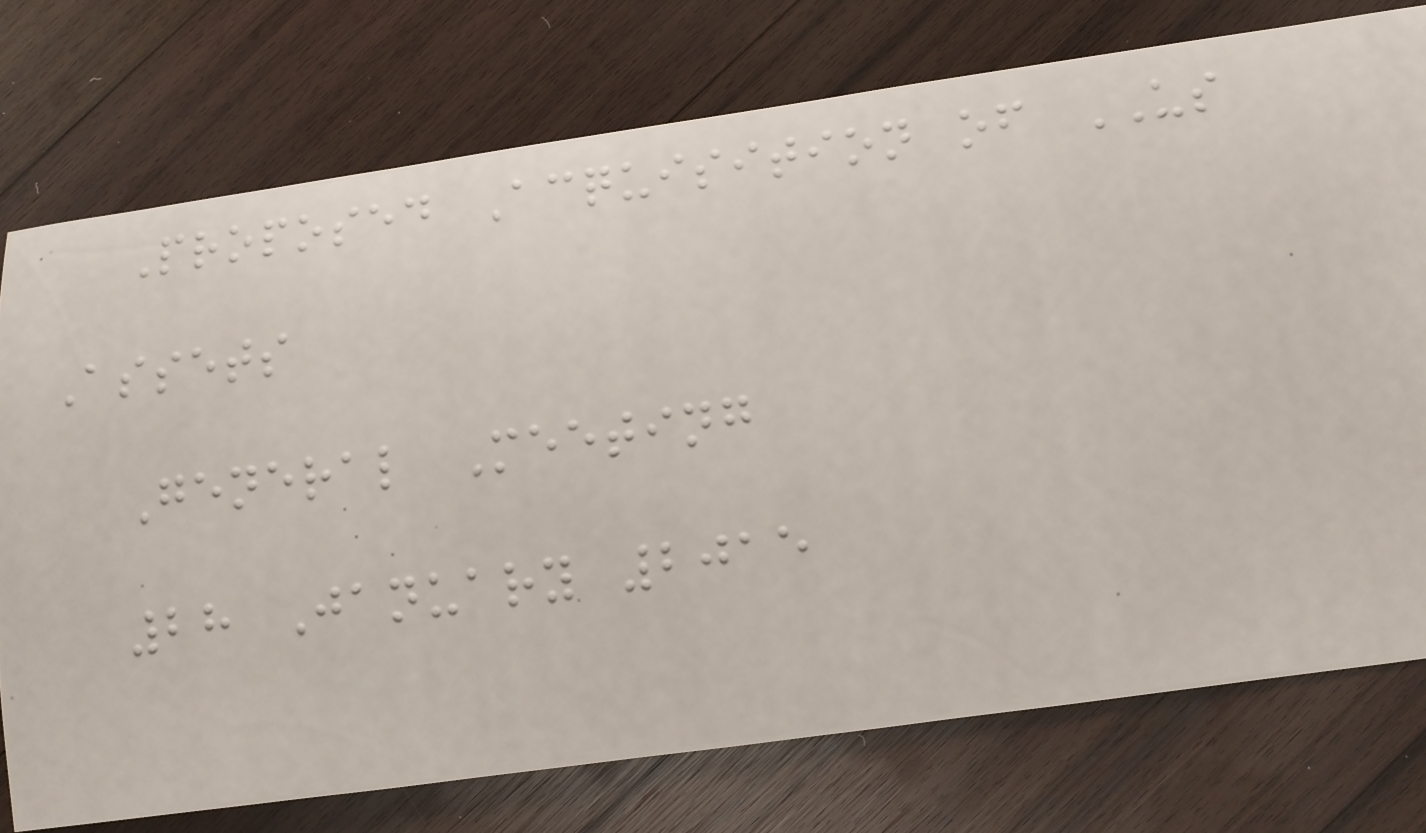Proposed Acquisition of US
Assets
General Meeting
28 January 2015
